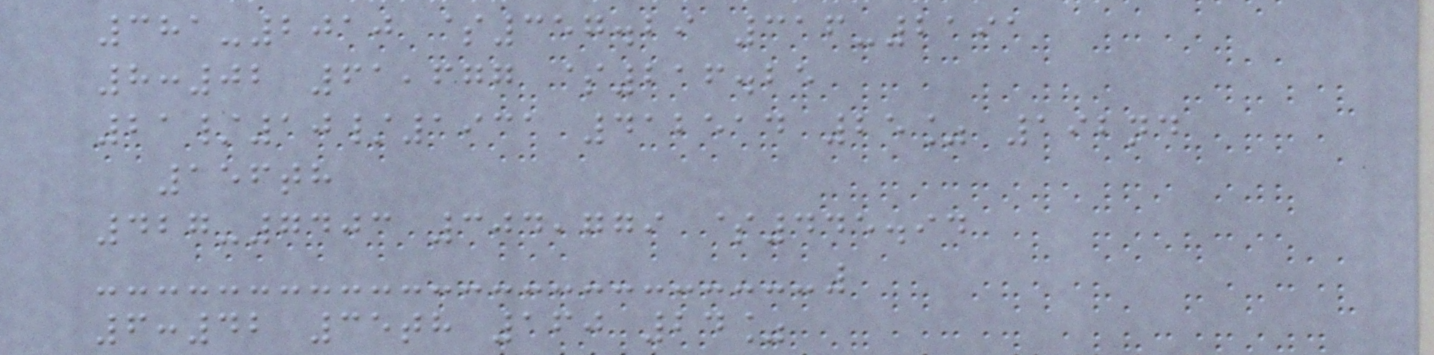381-2010 $357.29 316-2191
8:02 61,677 $216.25
21/10/1931 412514 25% 192nd
156th
427-7403 304,779 $445.94
6:42 35th 160 24%
